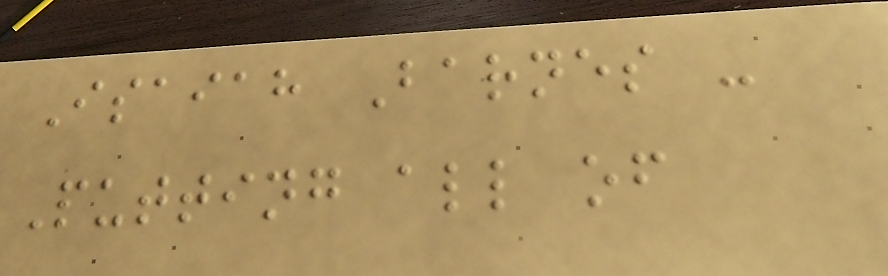Isaiah Barnes -
Putting all of
